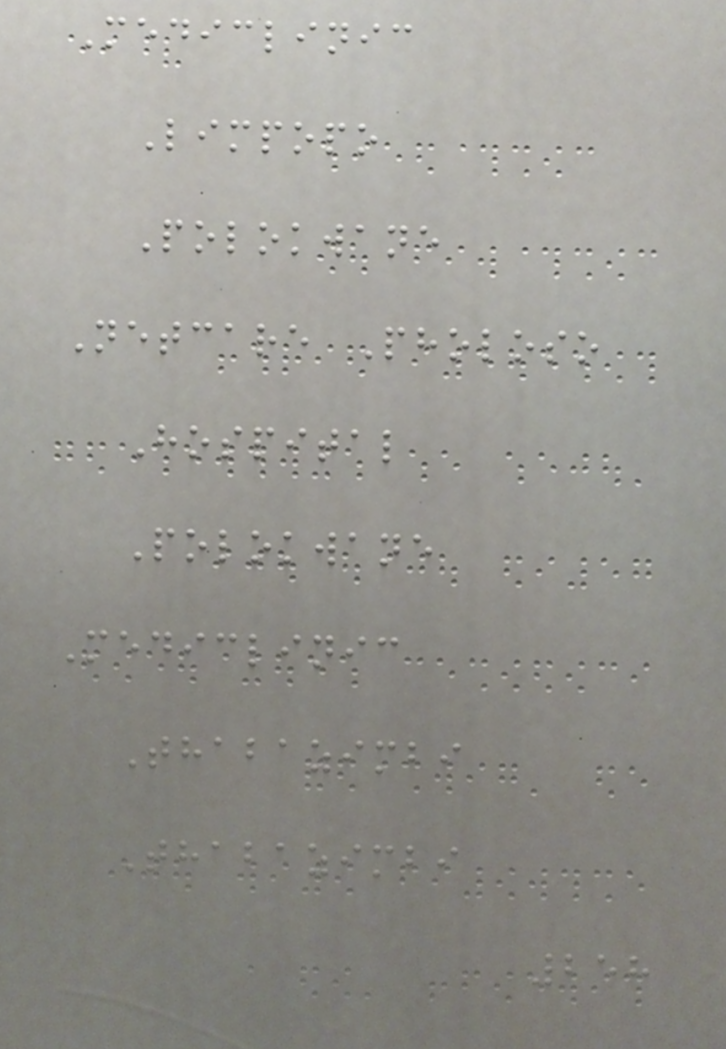Mediclinic
Limpopo
Polokwane
Netcare Pholoso
Hospital
Polokwane
Mediclinic
Thabazimbi
Thabazimbi
258
